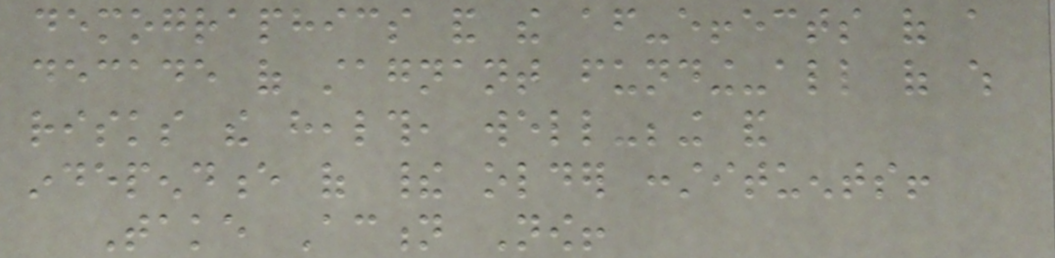demographics and the after-effects of a
decade of stagnant funding-all of which
risks the health, well-being and
independence of their older constituents!
Take Action Now!
